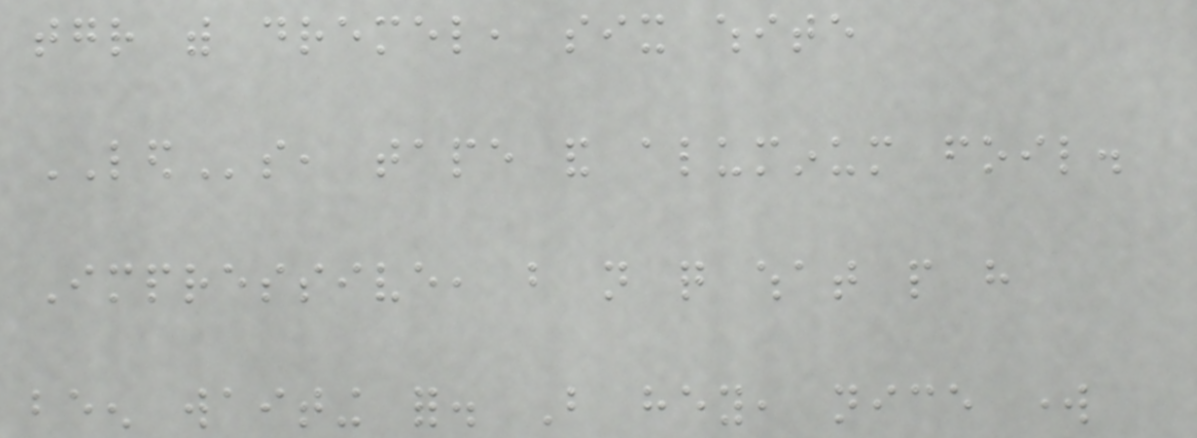together with dremel, six white
LEDs, tape and aluminum foil.
Impressive, but not quite what people have
been waiting for. But hey, nice work
